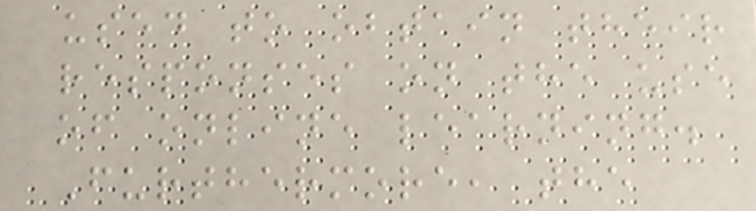used to obtain their
responses on the use
of online learning.
Furthermore, the
